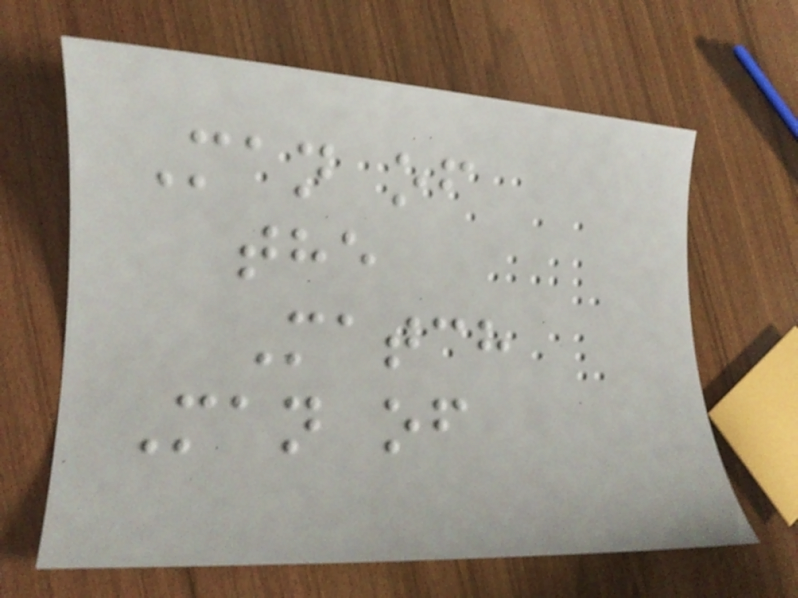Man of
the
Match
Man of
